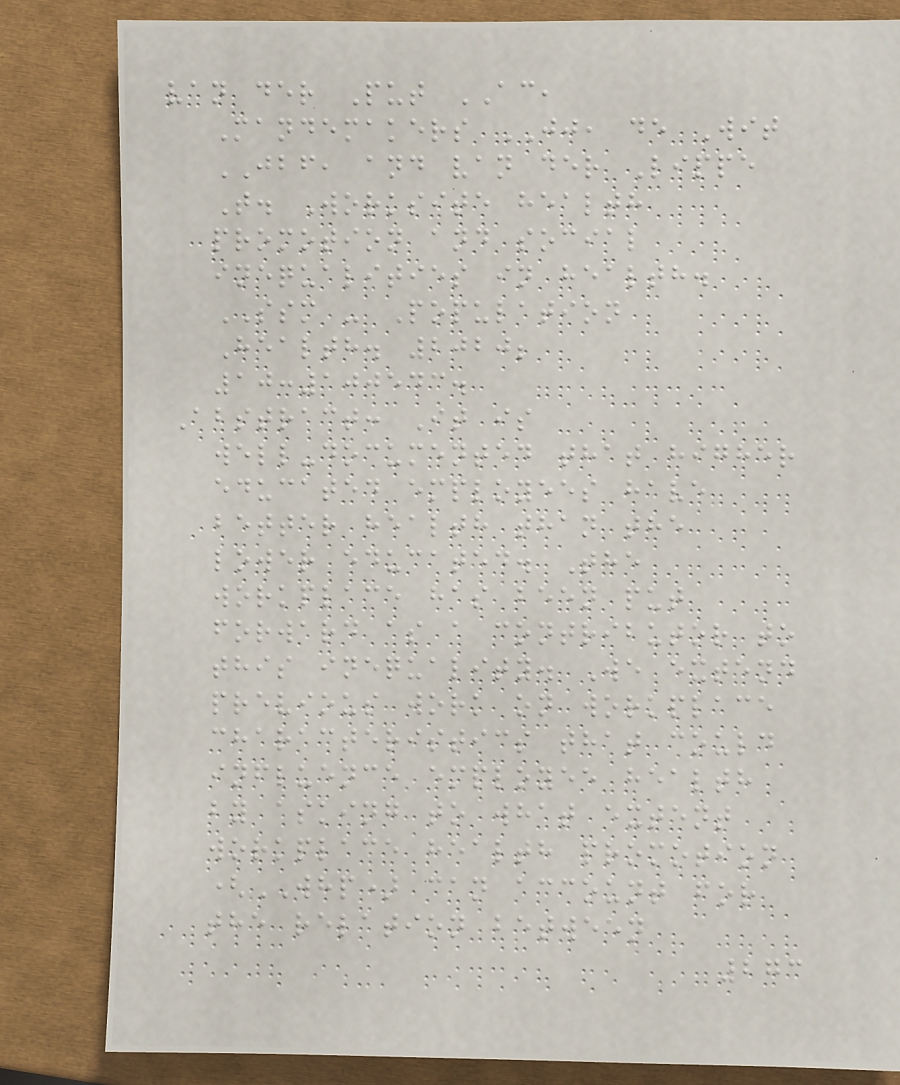van der Put AC,
Mandemakers JJ, de Wit
JBF, and van der Lippe
T. Worksite health
promotion and social
inequalities in health.
SSM - Population
Health. 2020;
10:100543.
Abstract: It is
well-documented that higher
educated employees have
better health than the
lower educated. The
workplace has been put
forward as a contributor to
this inequality. We extend
previous work on workplace
characteristics that could
influence employee health
by asking to what extent
workplace health promotion
(WHP) can account for
the relation between
273
